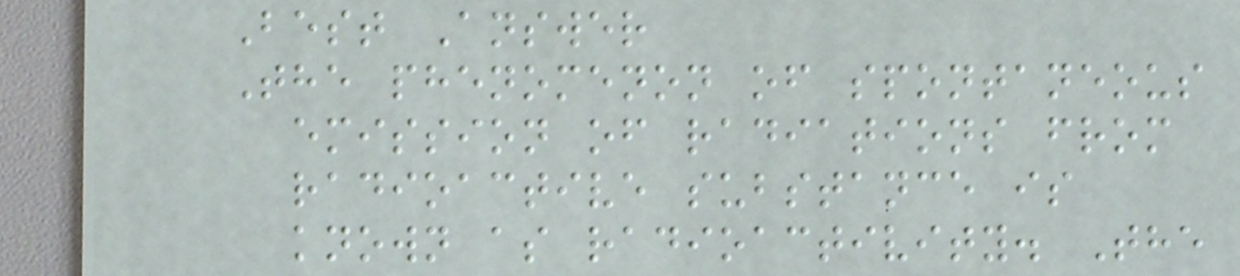Best Answer
The phenomenon of spontaneous
emission of radiations from
radioactive substance is
known as radioactivity. The
